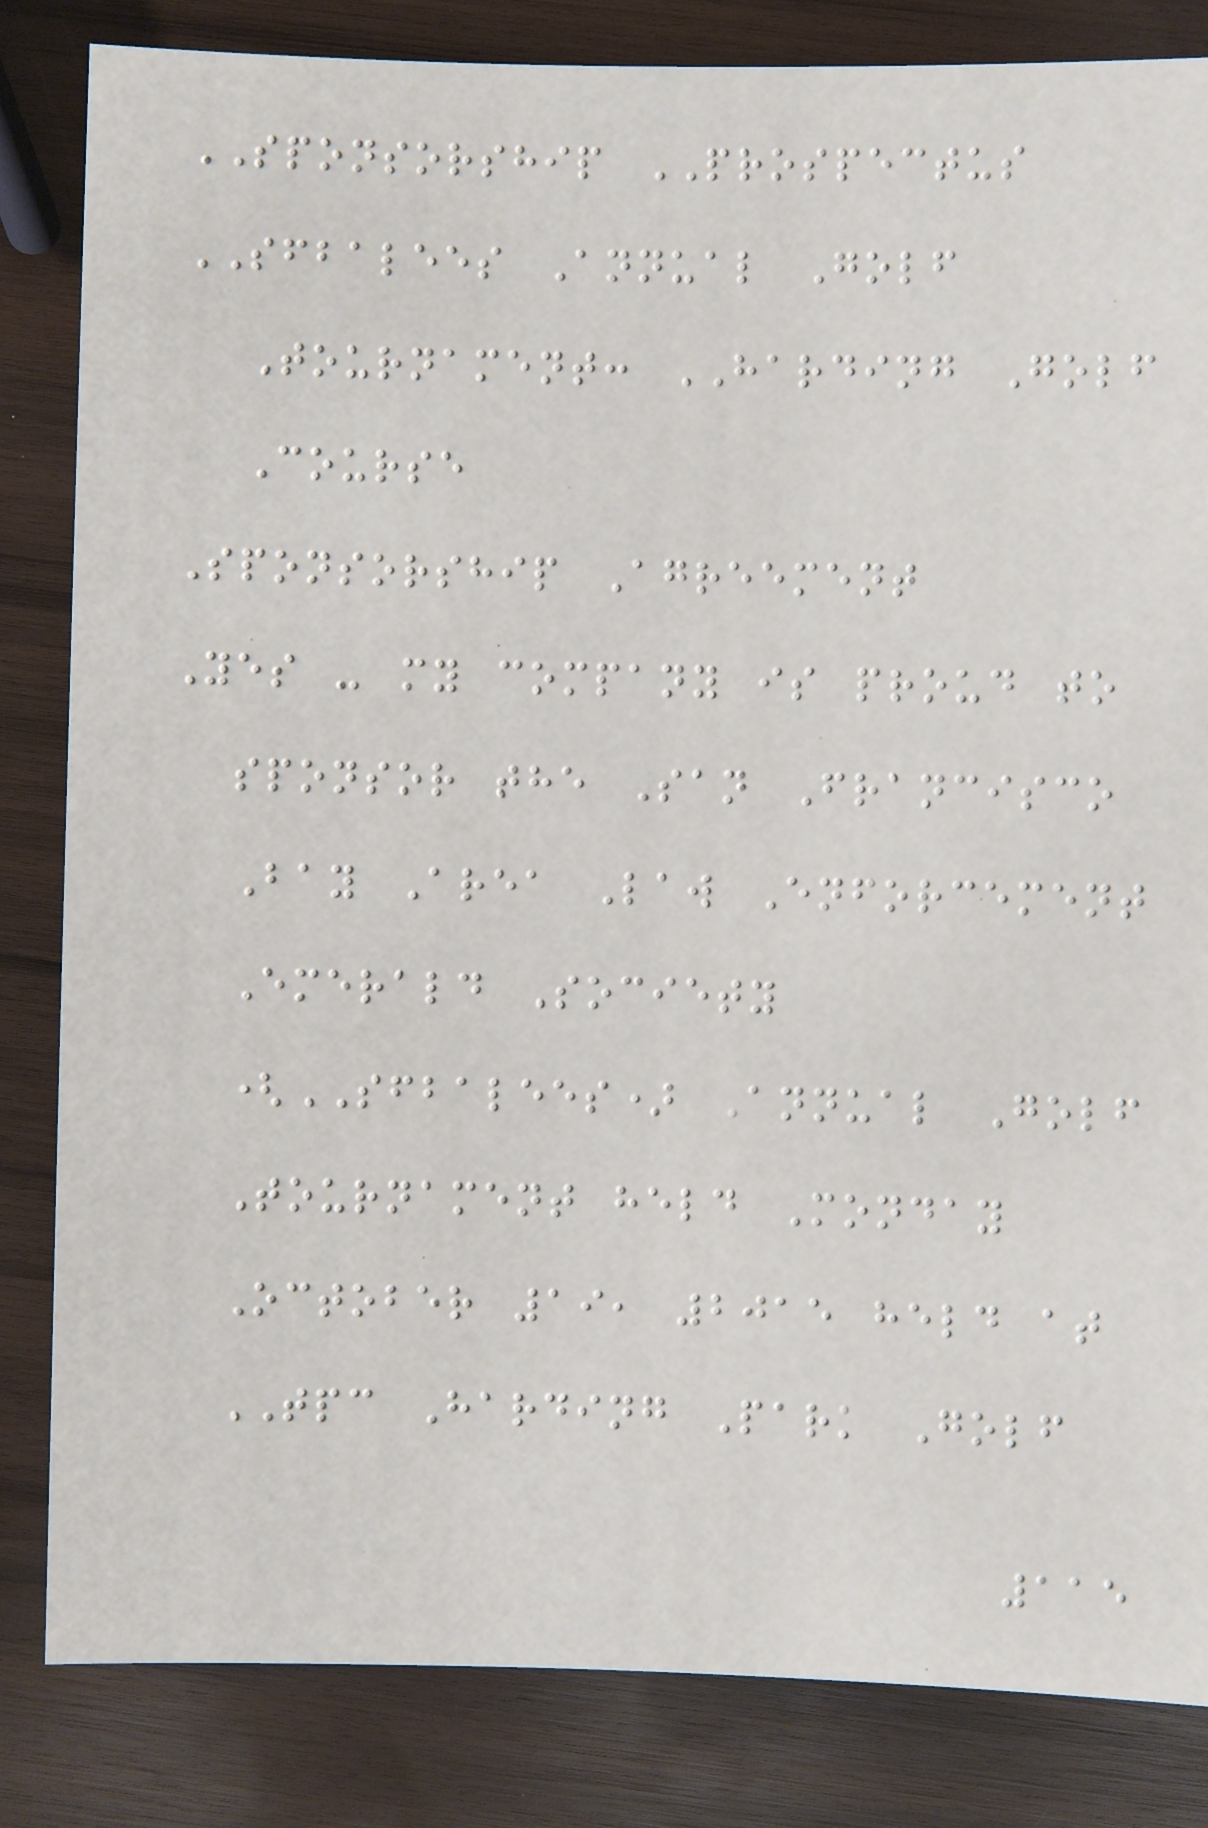SPONSORSHIP PROSPECTUS
SFBALEES Annual Golf
Tournament: HARDING Golf
Course
Sponsorship Agreement
Yes - my company is proud to
sponsor the San Francisco
Bay Area Law Enforcement
Emerald Society
(SFBALEES) Annual Golf
Tournament held Monday
October 19, 2015 held at
TPC Harding Park Golf
115
